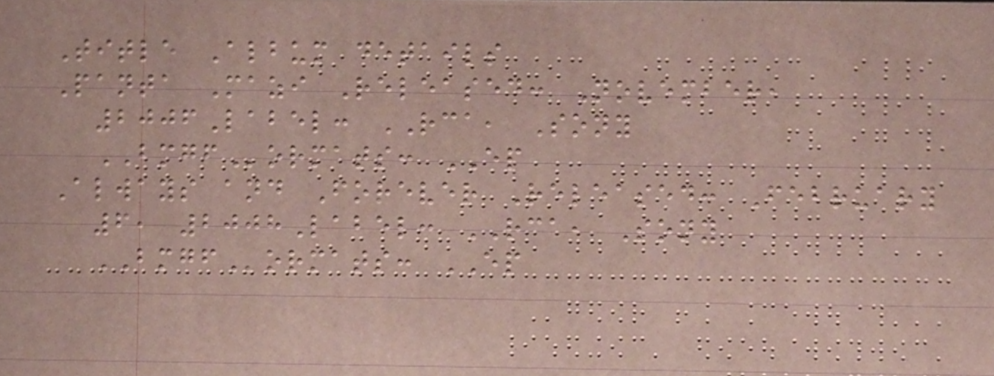Title Album details
Panta Mazi Released: November,
2006Label: RCA, Sony
BMGFormats: EP
Always and Forever Released: February
6, 2008Label: RCA, Sony
BMGFormats: EP
